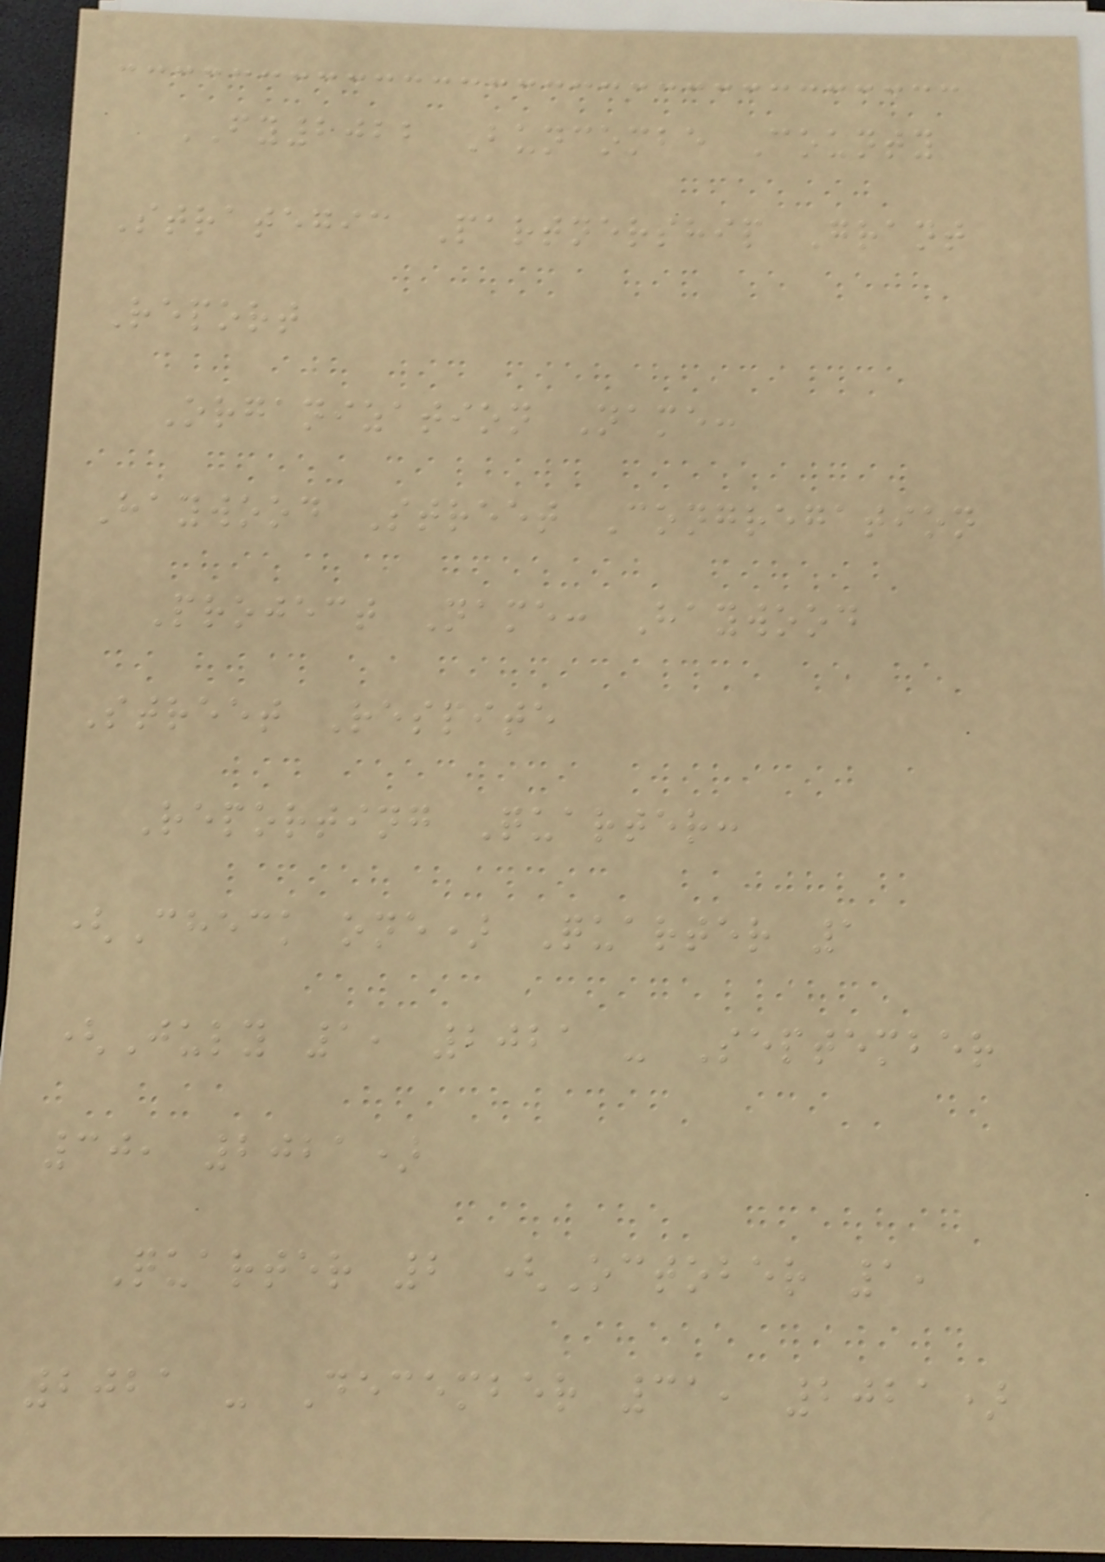FY2022 Buncombe County
Strategic Partnership Grant
Report
Organization Name:
Haywood Street Congregation
Project Name: Haywood
Street Respite
Reporting Quarter:
(Check one) Quarter 1
(July 1, 2021 - September
30, 2021)
Quarter 2 (October 1,
2021 - December 31, 2021)
